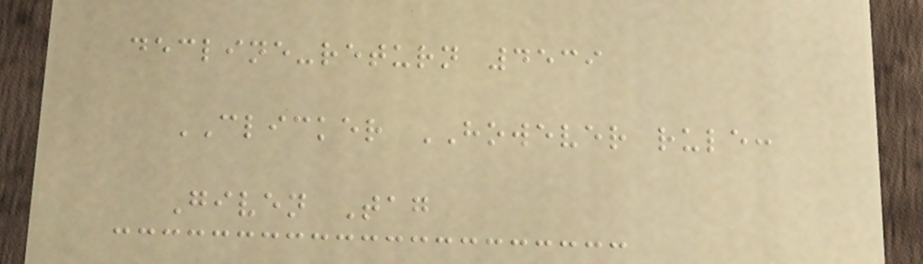decline-return 4539
CLICKER HOWEVER rule:
Given Tag
